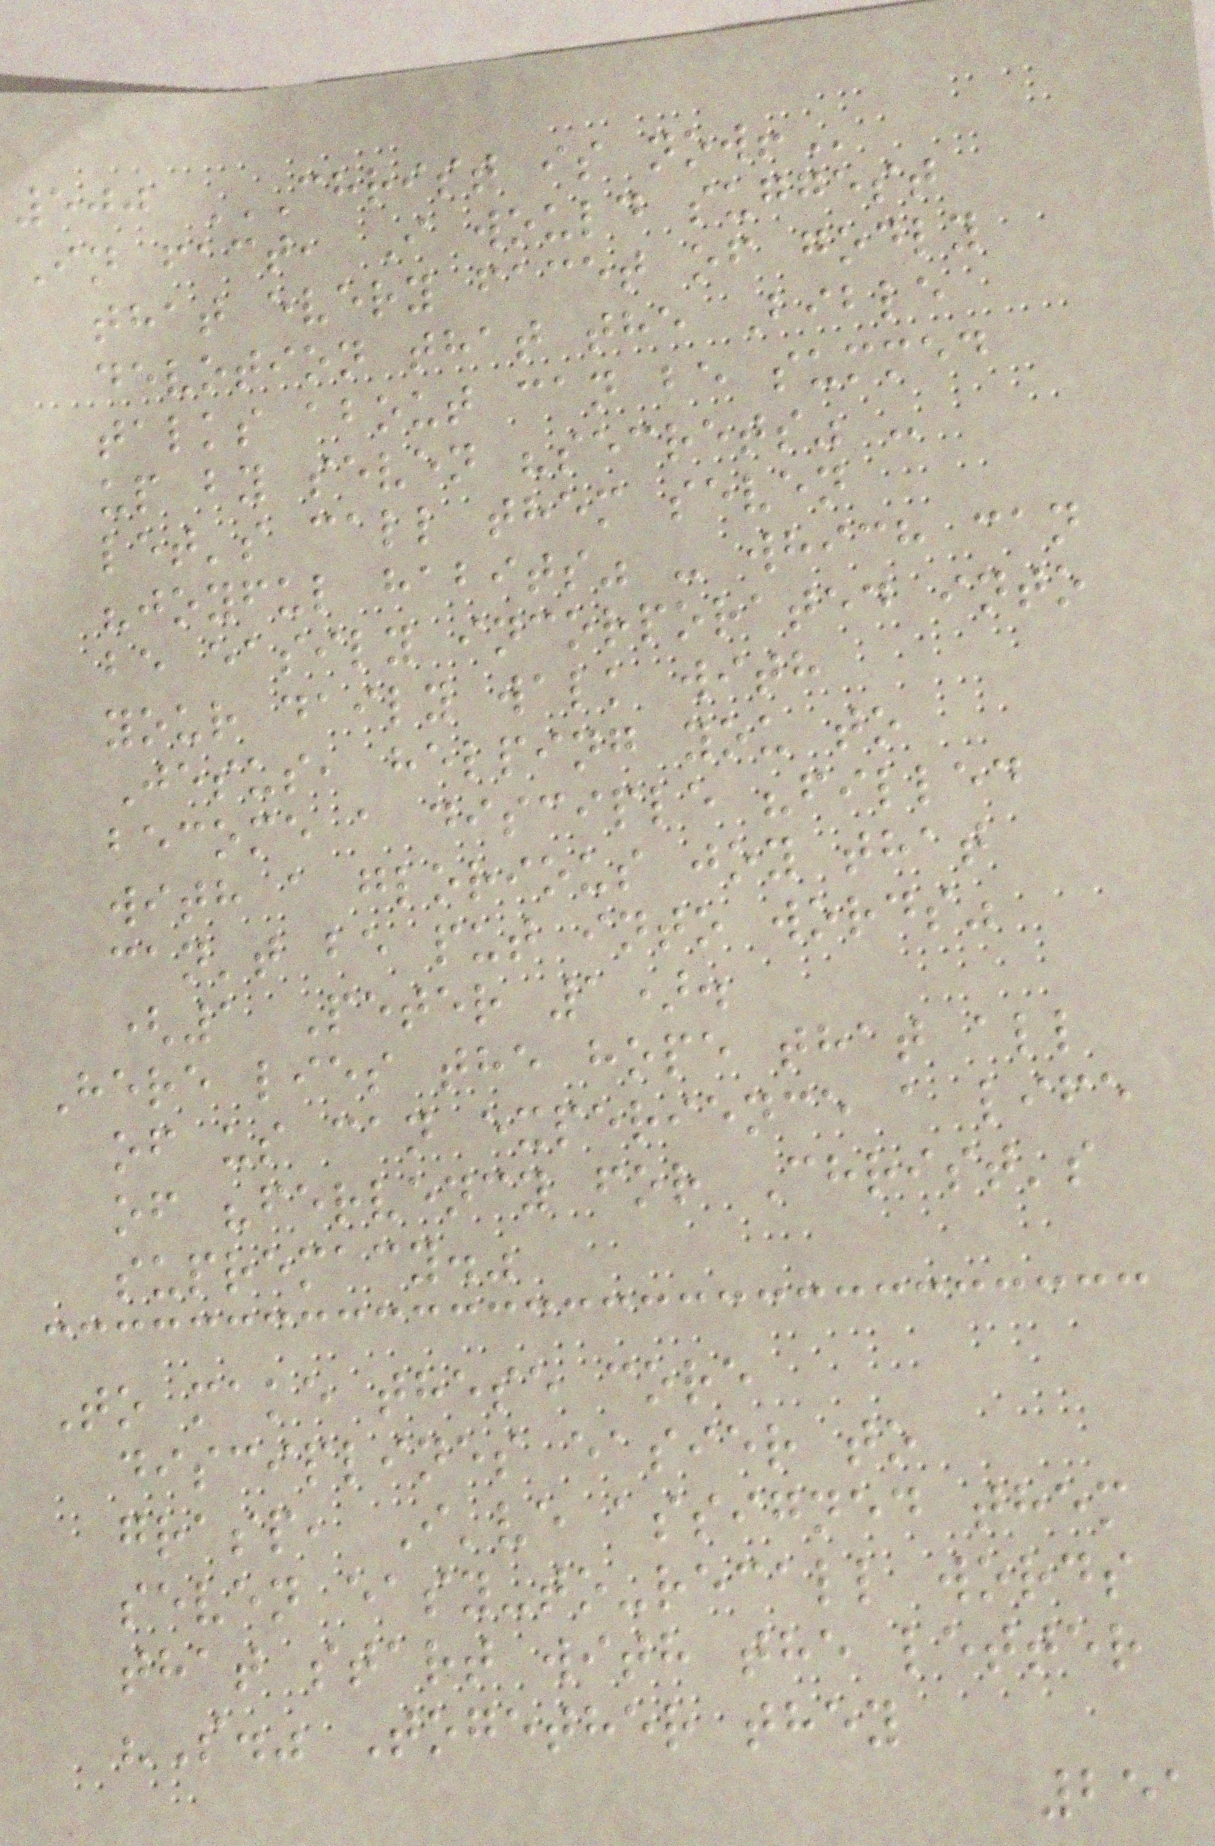500 CHRIST IS NOW!
In fact, I would suggest
that every facet of godly
devotion that the Bible
talks about can be summed
up by seven "secrets" -
let's call them seven
"joyful habits" - which can
be easily incorporated into
your daily walk with
Jesus, helping you to
become a disciple "filled
with a glorious joy that
can't be put into words"
(1 Peter 1).
Here lies the hope that all
of us can experience a life
of "fervency for Christ's
supremacy."
To make these core
disciplines easier to
grasp, I've assigned them
seven easy-to-recall words
that start with the letter
"S." Together they
251
